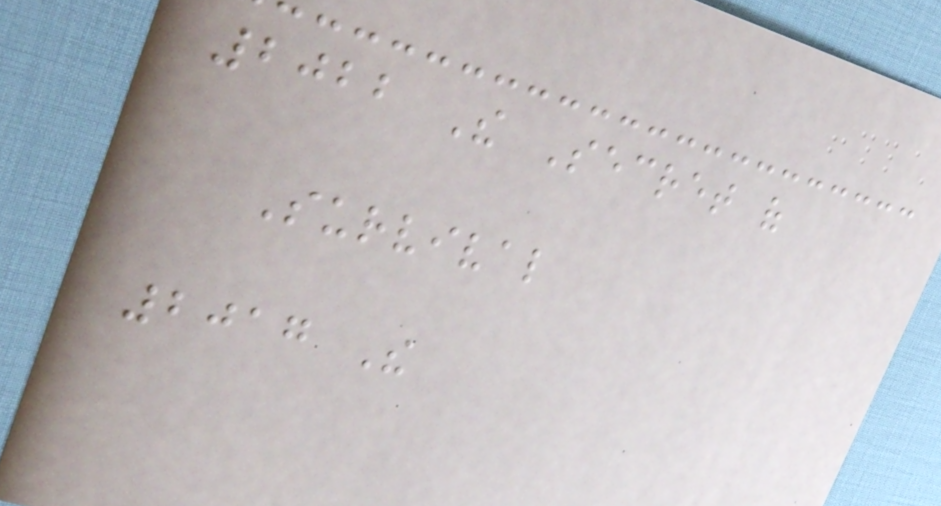2022 The Secret of
Survival
2017 The
